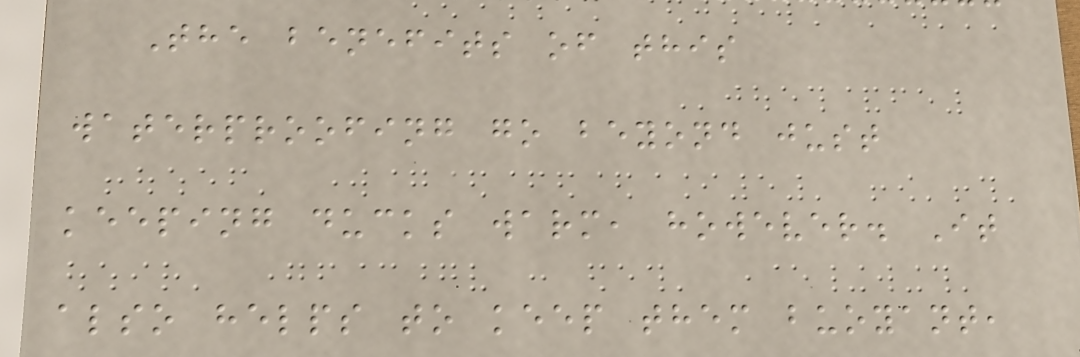The benefits of this
waterproofing go beyond just
keeping ducks warm, however. It
also helps to keep them buoyant,
